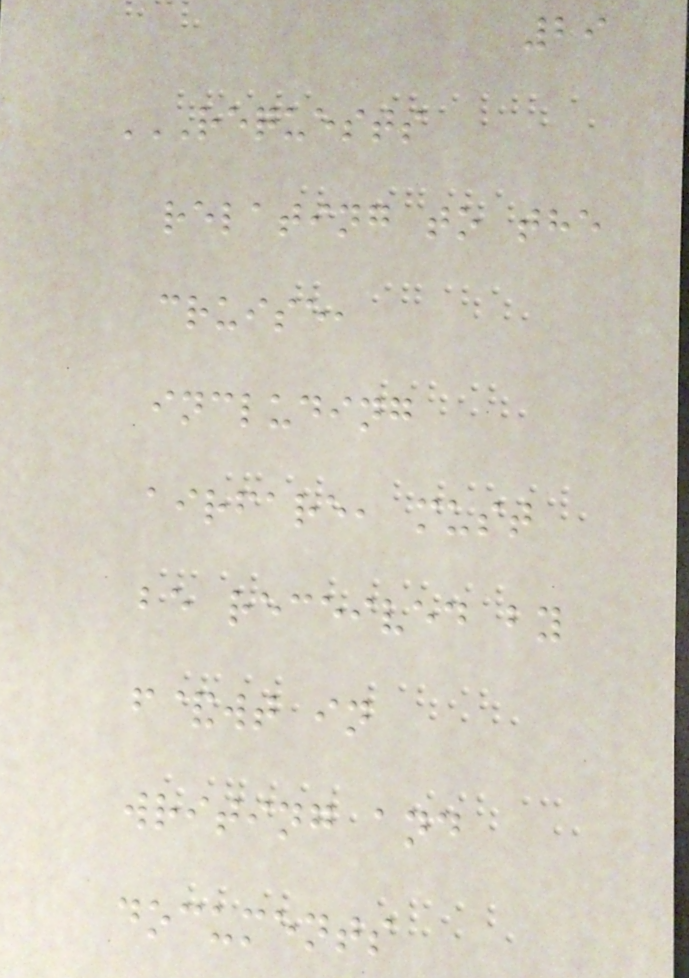29
REQUESTS
RELATING TO THE
CRUISE,
INCLUDING
AIRFARE, MUST
BE RECEIVED BY
F&WT IN
WRITING AND
DOCUMENTS
